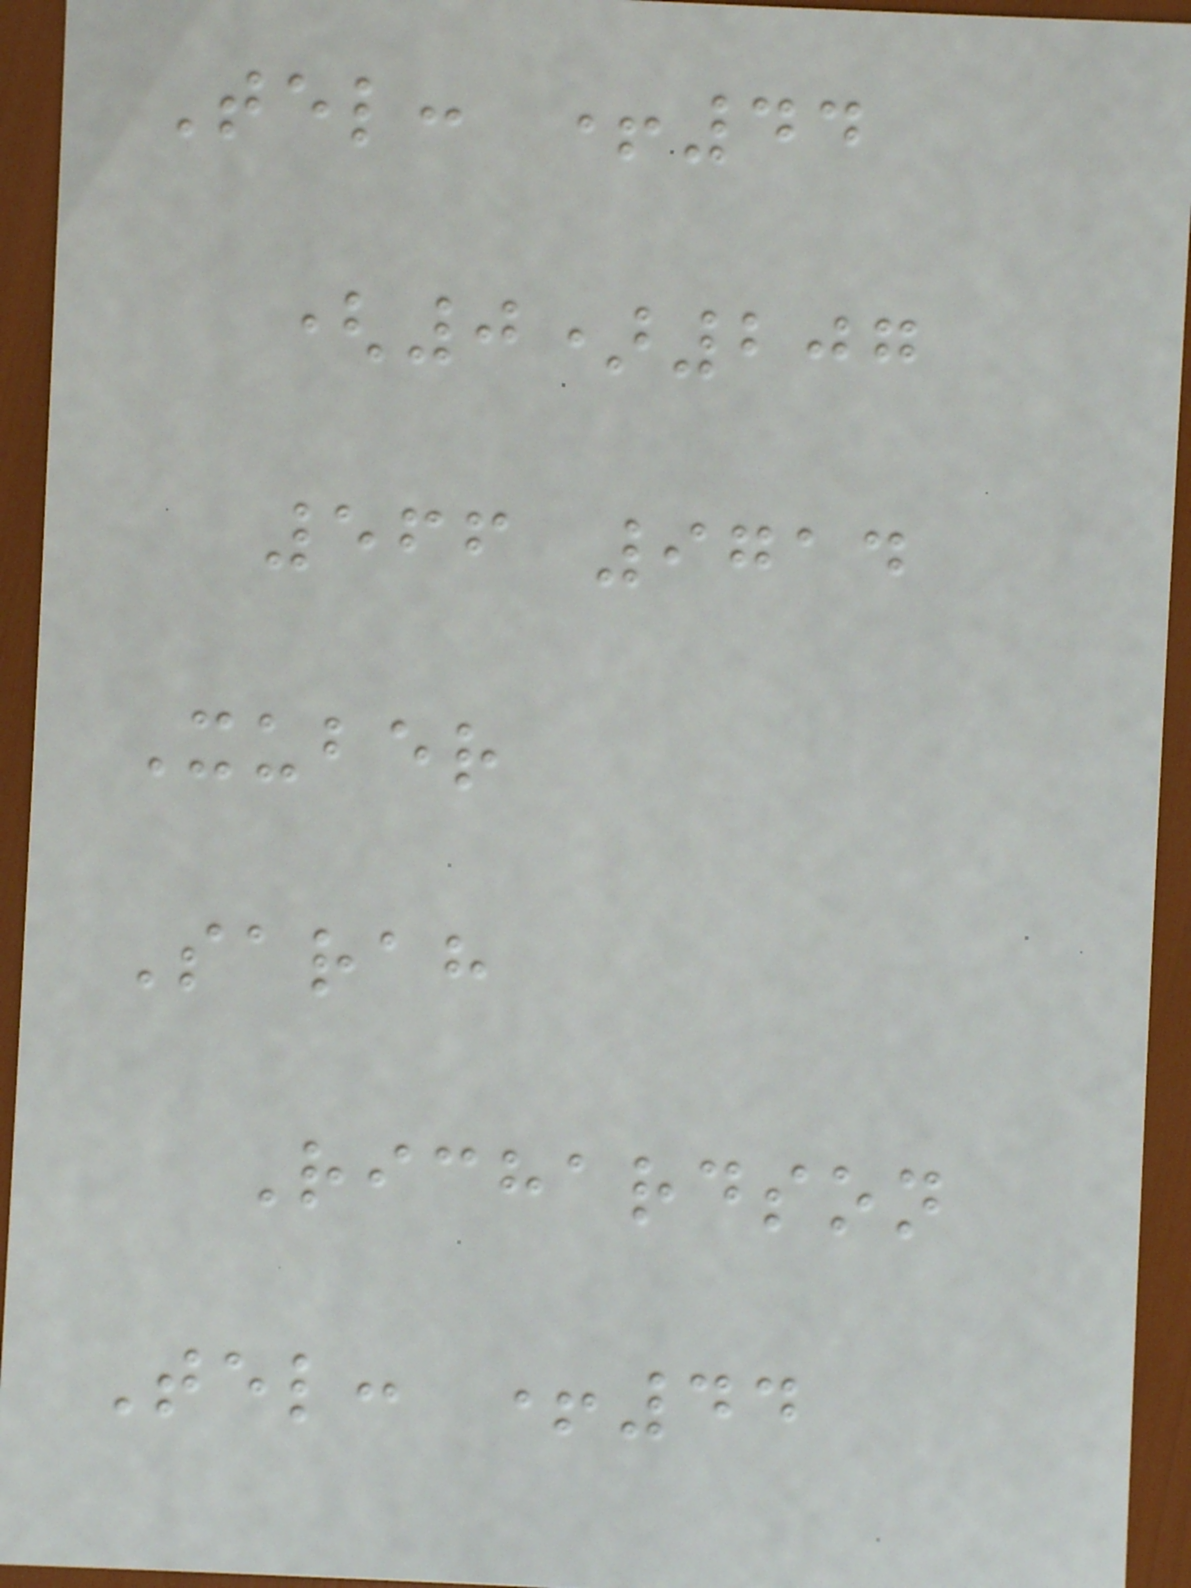Tel: +44
(0)207
566 9714
Xuber
Sarah
Richardson
Tel: +44
